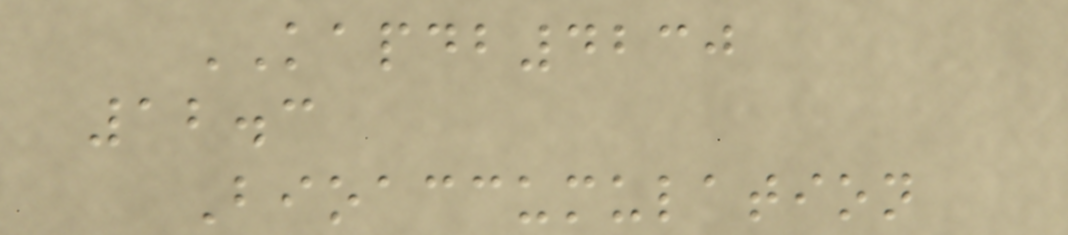KAPDB4230
12.3
Bioaccumulation
